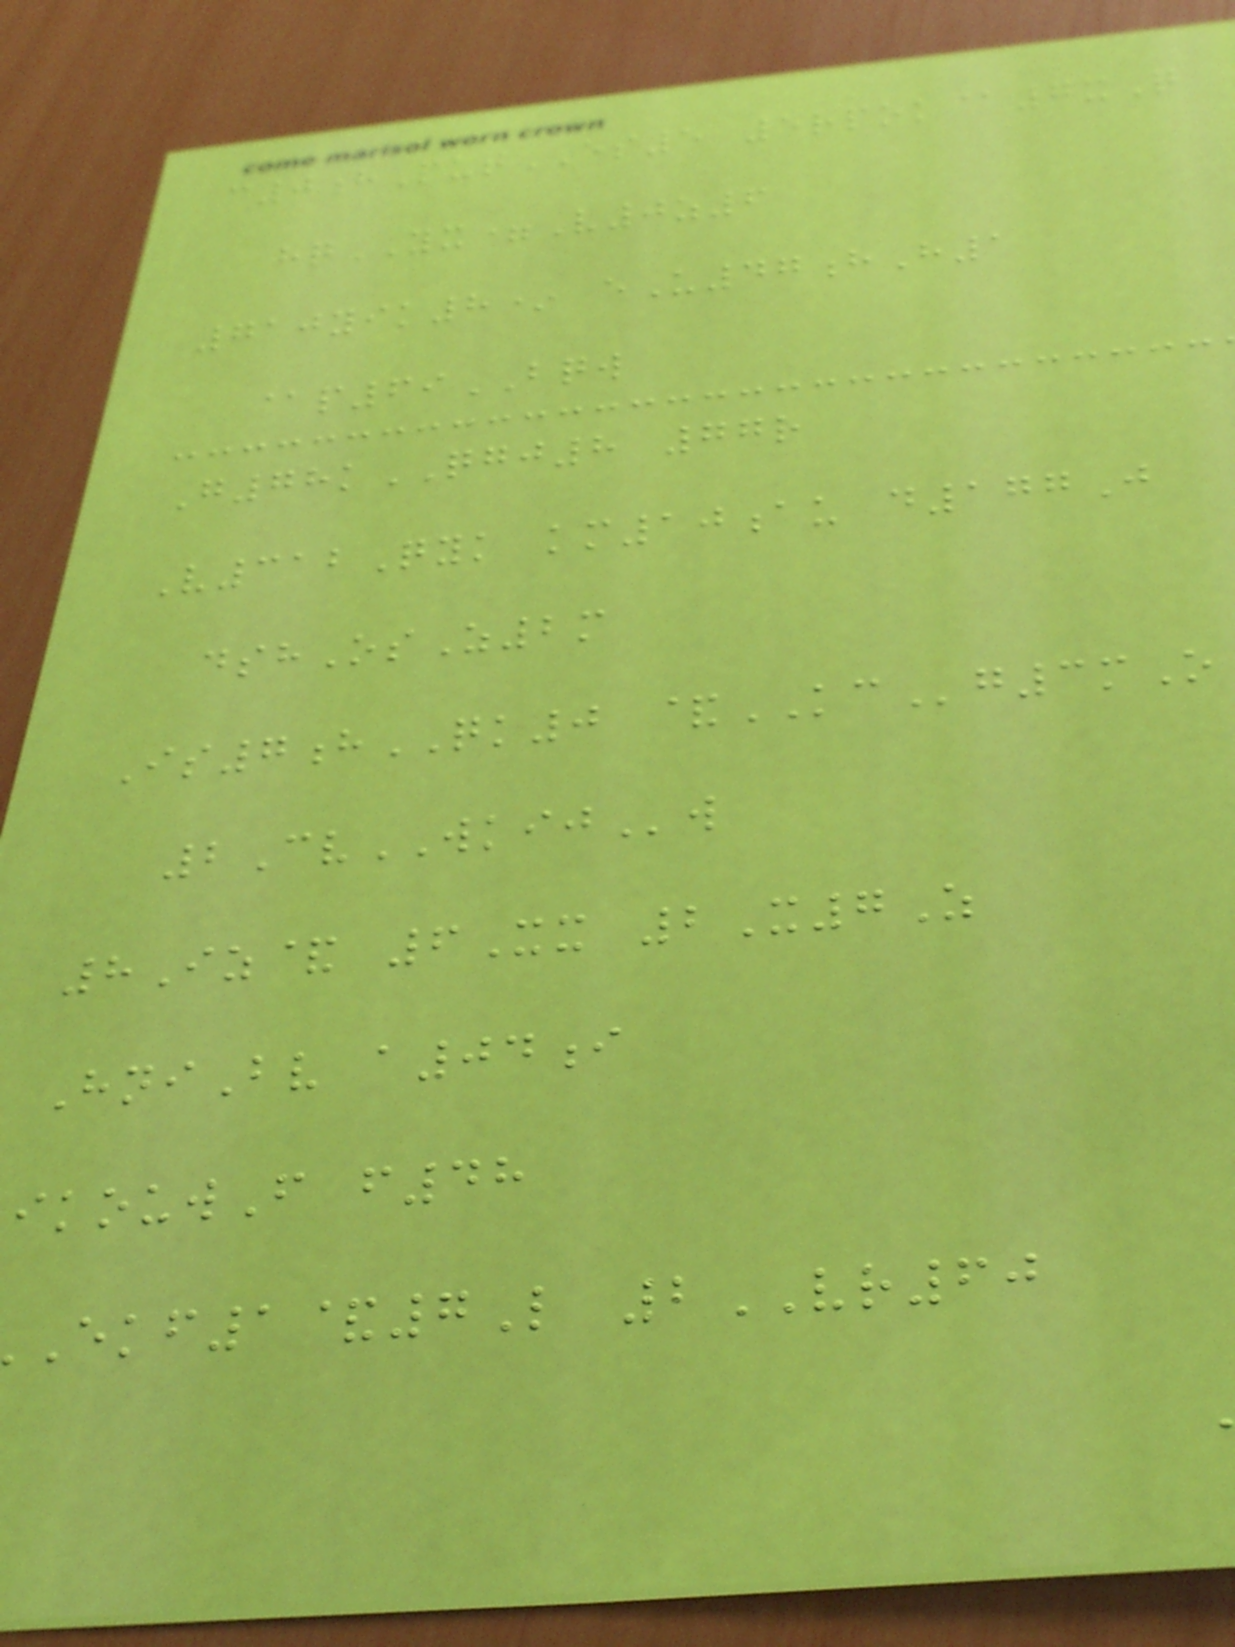c0hPutES5 5rpok@7xQ
hqYX=V0z6
710yik8* eU47hH1
@p69BQW
G78kQGJ8 77r
V312Qyk km10au d177J
dshOsZ2m
Is7hQK0 &KCg3mO
2CvWKIJw
8Iz& 6Xx 2X7Z
HniBv a04i
ikouwF f48
1&7L 2VR60
